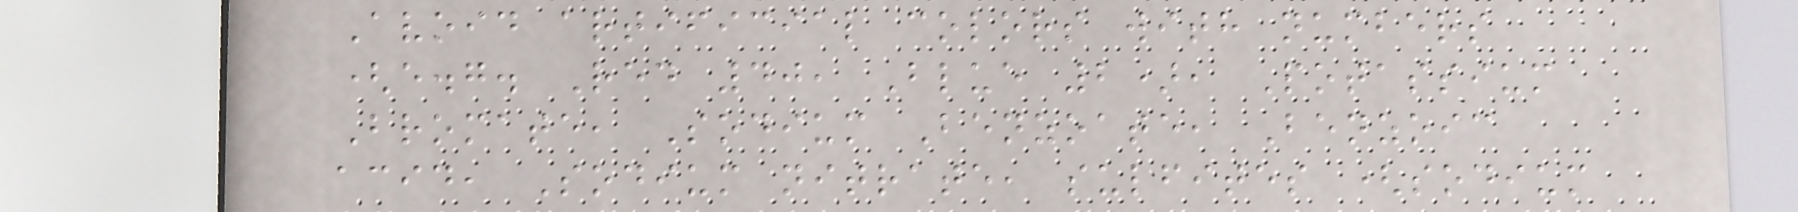Avoid artificial colors with numbers
(e.g. Red 40, Blue 2), Potassium
Bromate, Sodium Benzoate, Benzoic
acid, Sodium nitrate, sulfites (sodium
